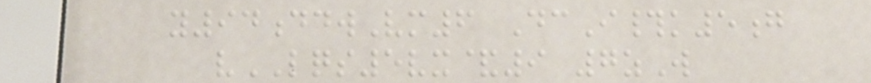y94ddwVm6 DcI#k5g
vLQS5vx&9 7zW
